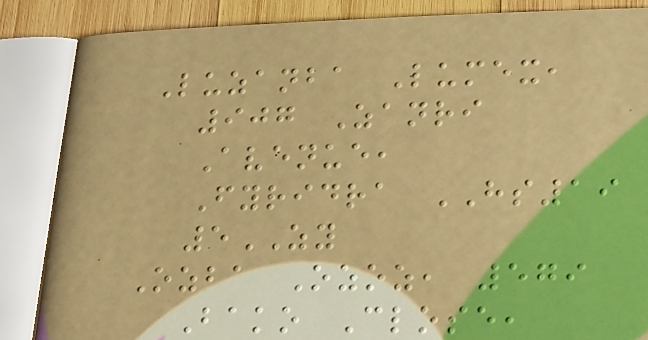Luzanba Lumex,
907 Zanri
Avenue,
Fyridra HS19
5ZY
Ozba Ozoz, 579
Bako Close,
